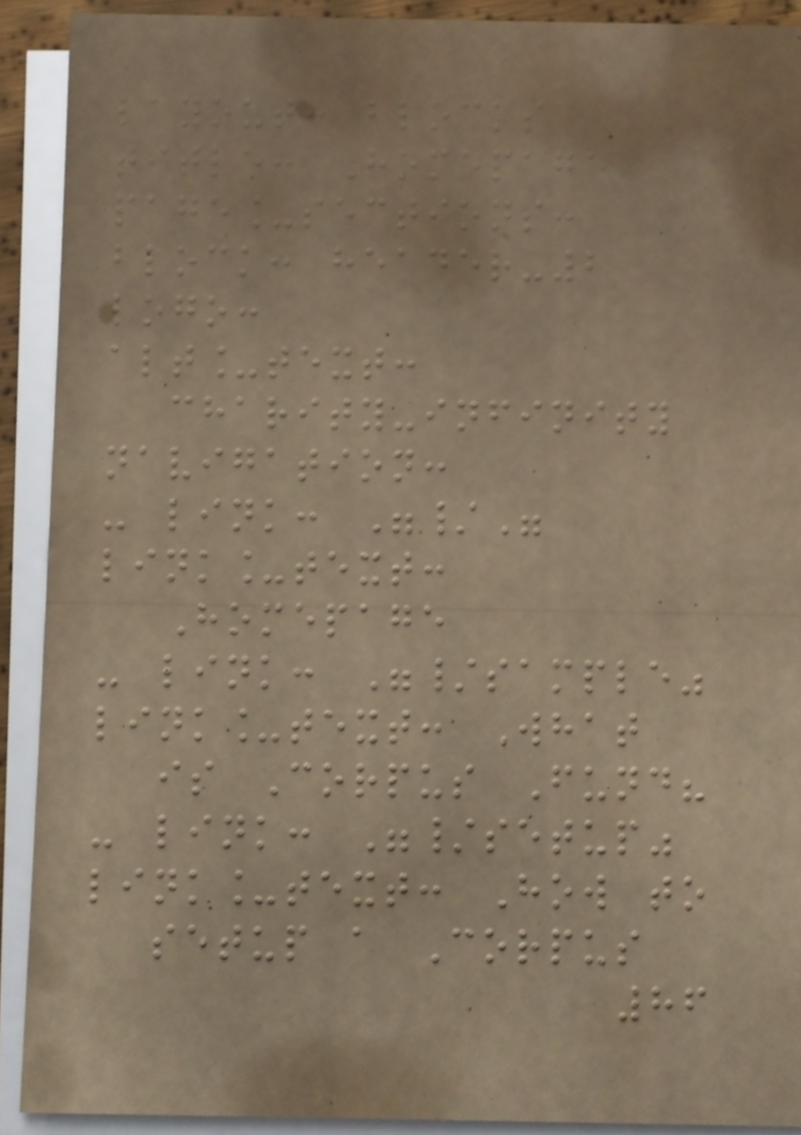layout: blocks
title: Homepage
page_sections:
block: header-2
logo:
alt_text:
charity-infinity
navigation:
- link: "/"
link_text:
Homepage
- link: "/sample"
link_text: What
is Corpus Fund?
- link: "/setup"
link_text: How to
setup a Corpus
86
